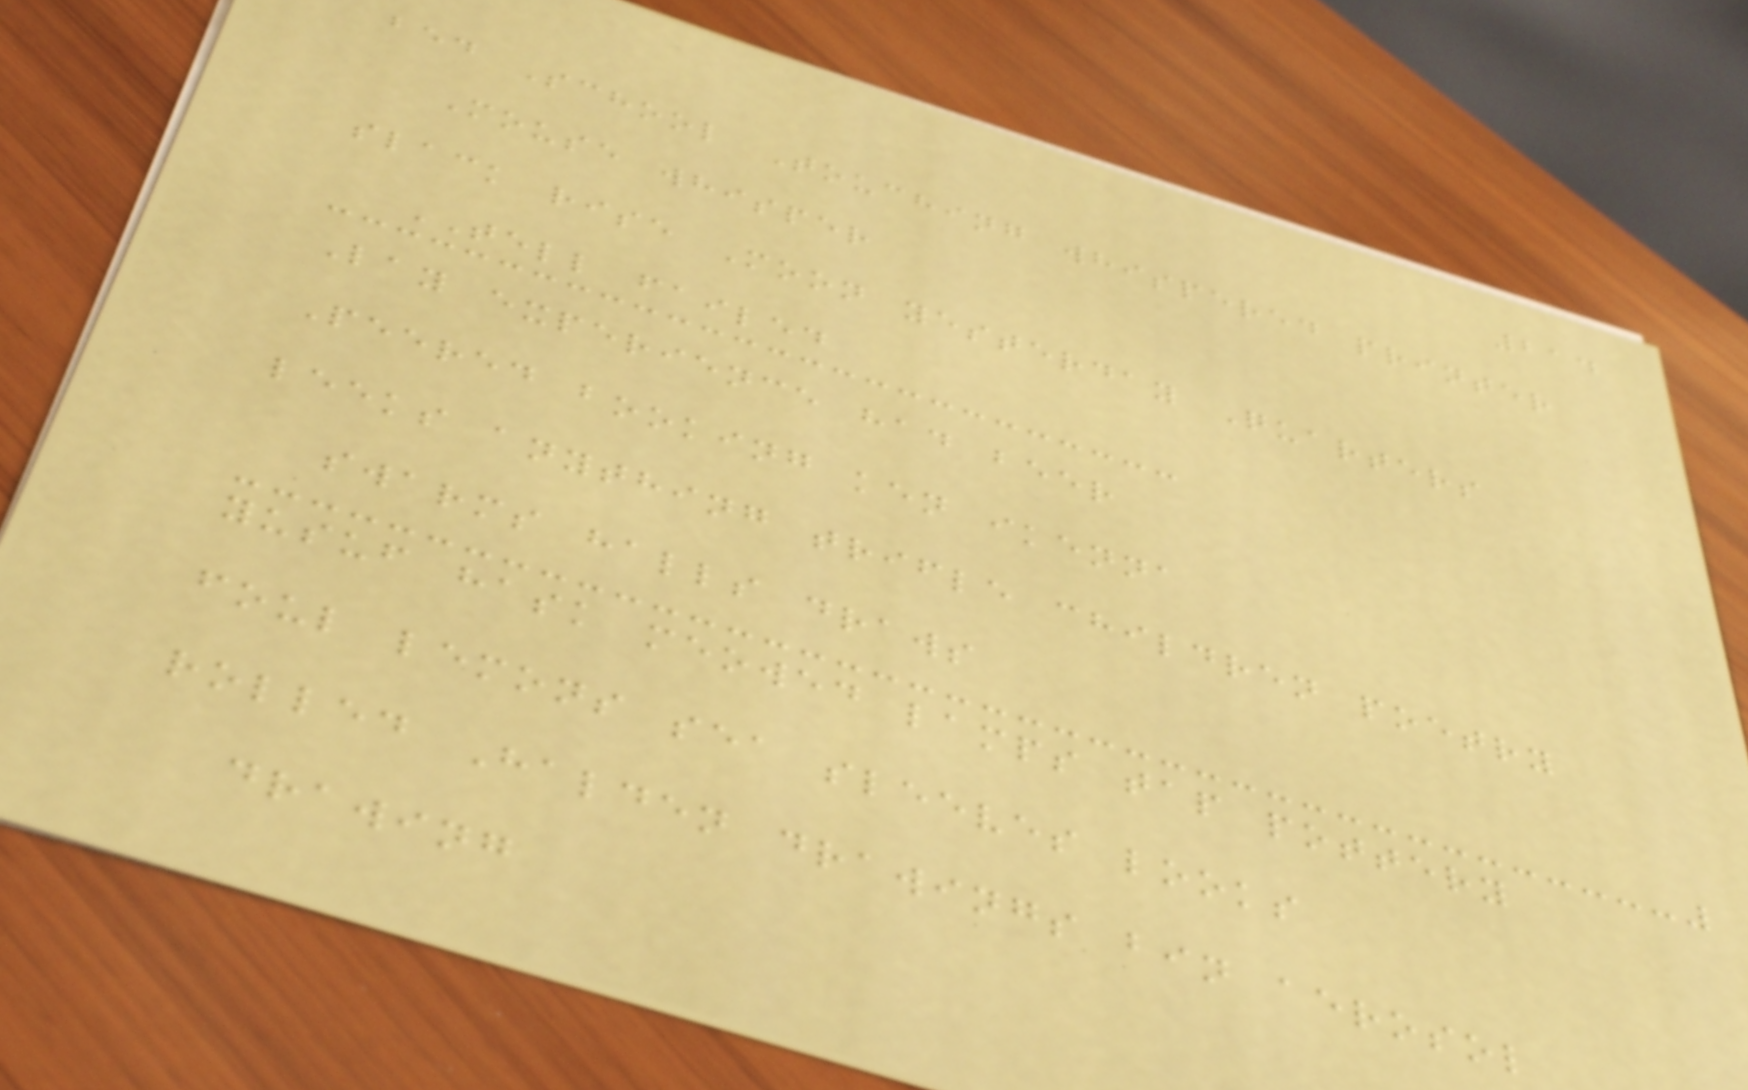214
bed School Touching whispered printer
Mouse whisper
slack rise Moon yesterday Quarters
TELL failed
Lay experience had beer
Peered booking ken ikenna
leeks anything trifle children poetry
swarms halls draws
yusuf hask meowed lamps tap pottery
foul lemons sea sleeves looks
rolled Halden drawings bin aerosol
drawing
